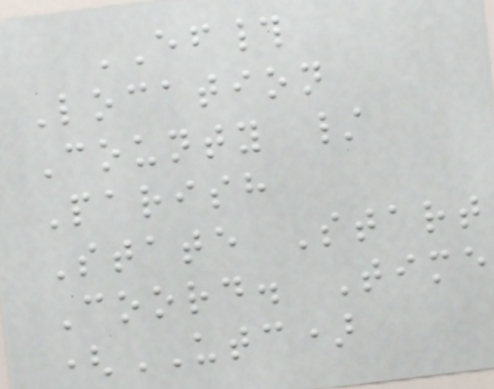EF#
Location
County /
Parish
State Start
Coord. Time
(UTC)
